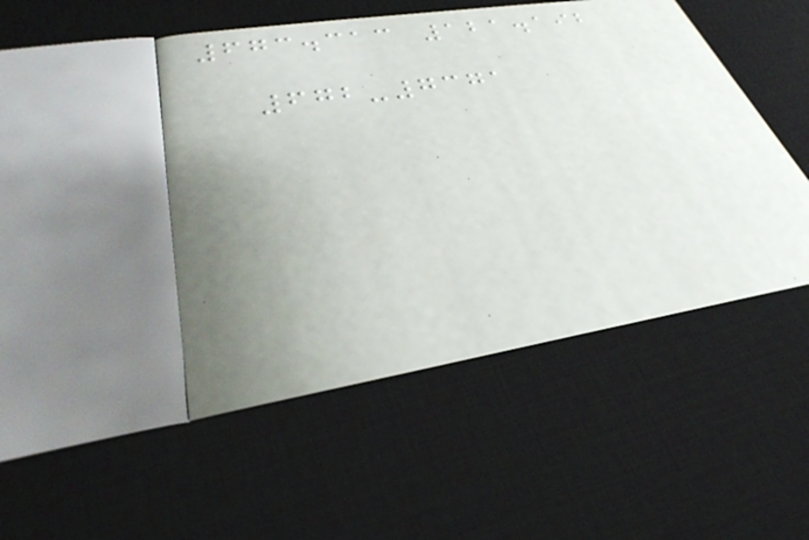673.313 121.192
672-7371
